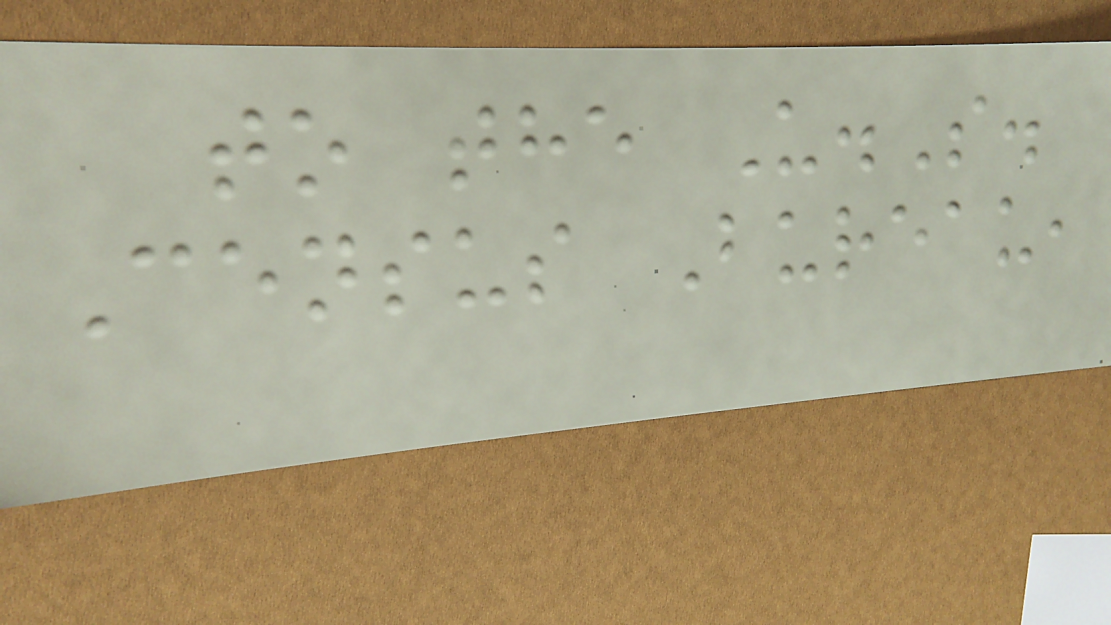to the U.S.
Census Bureau,
